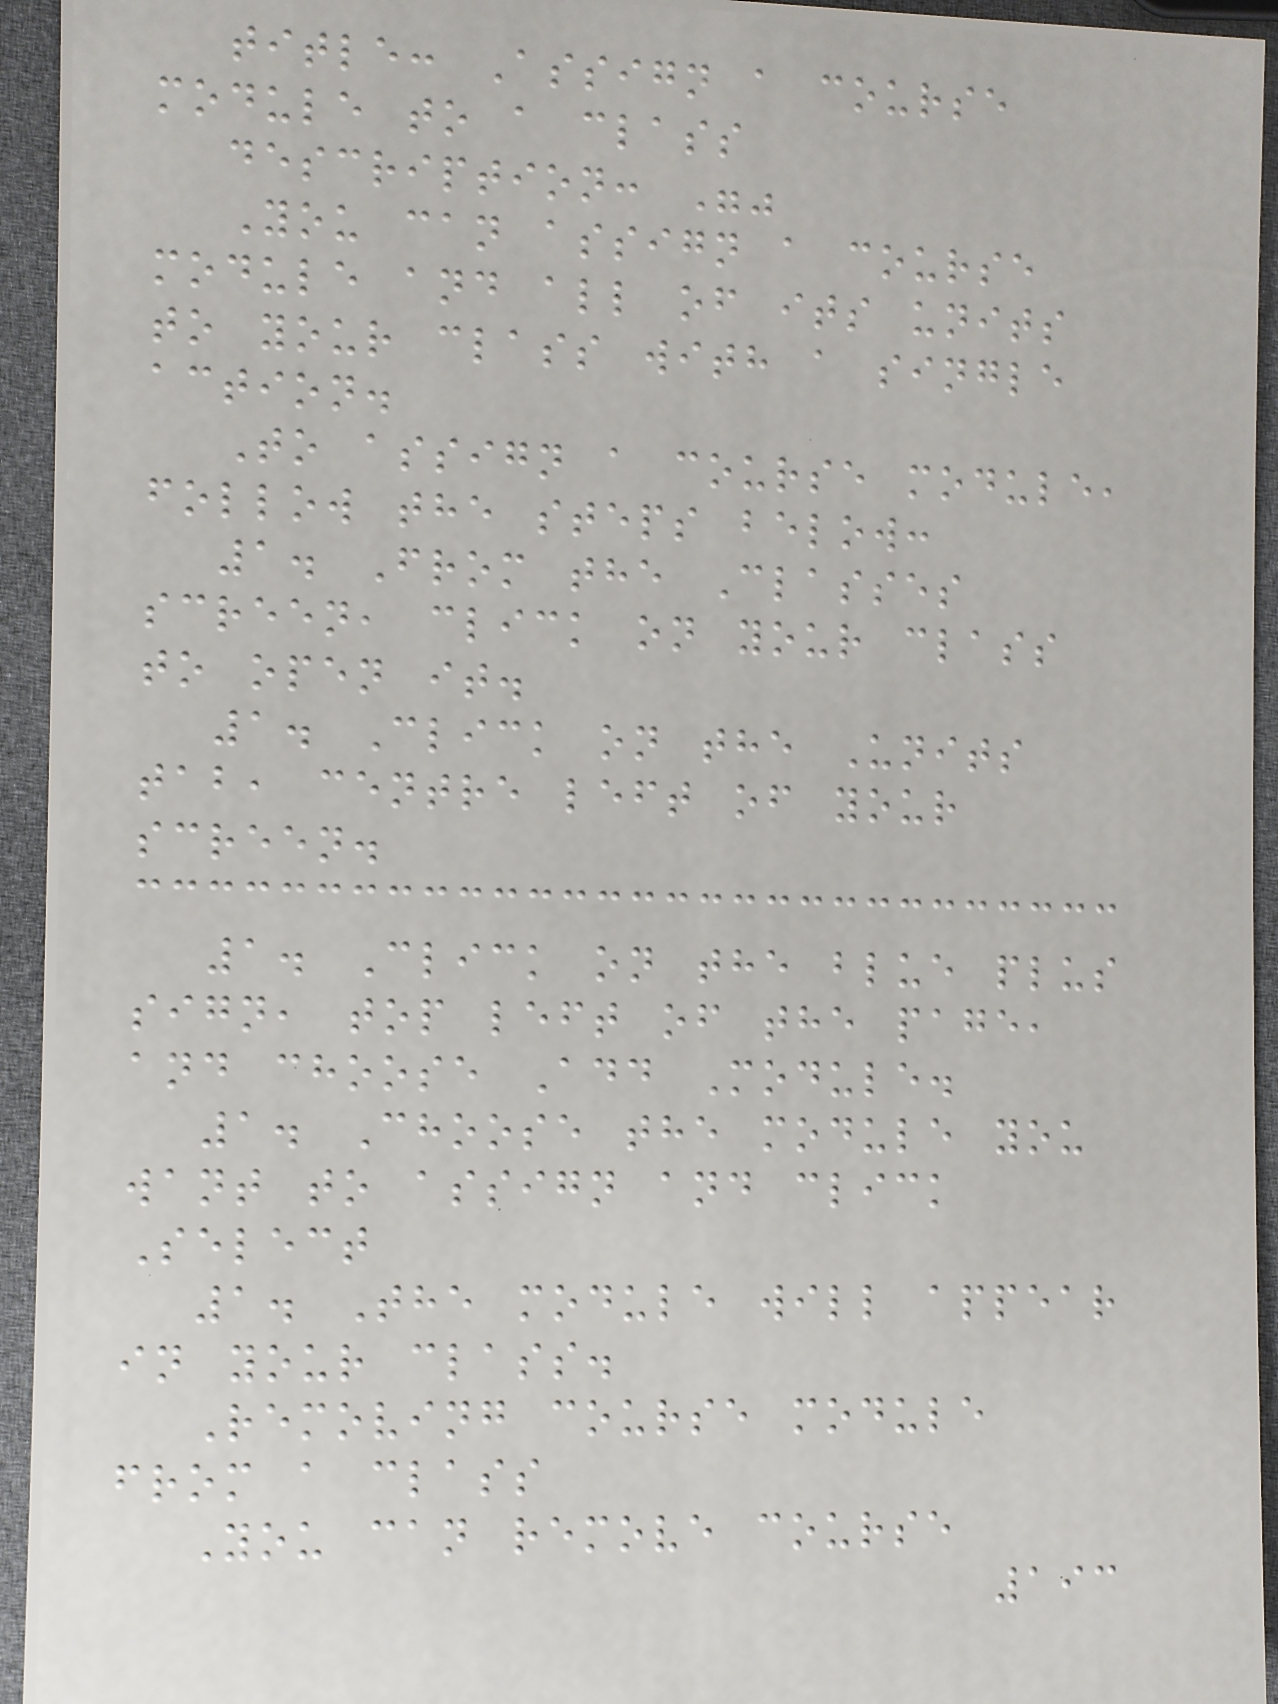title: Assign a course
module to a class
description: ""
You can assign a course
module and all of its units
to your class with a single
action.
To assign a course module,
follow the steps below:
1. From the Classes
screen, click on your class
to open it.
1. Click on the Units
tab, centre left of your
screen.
1. Click on the blue plus
sign, top left of the page,
and choose Add Module.
1. Choose the module you
want to assign and click
Select
1. The module will appear
in your class.
Removing course module
from a class
You can remove course
193
